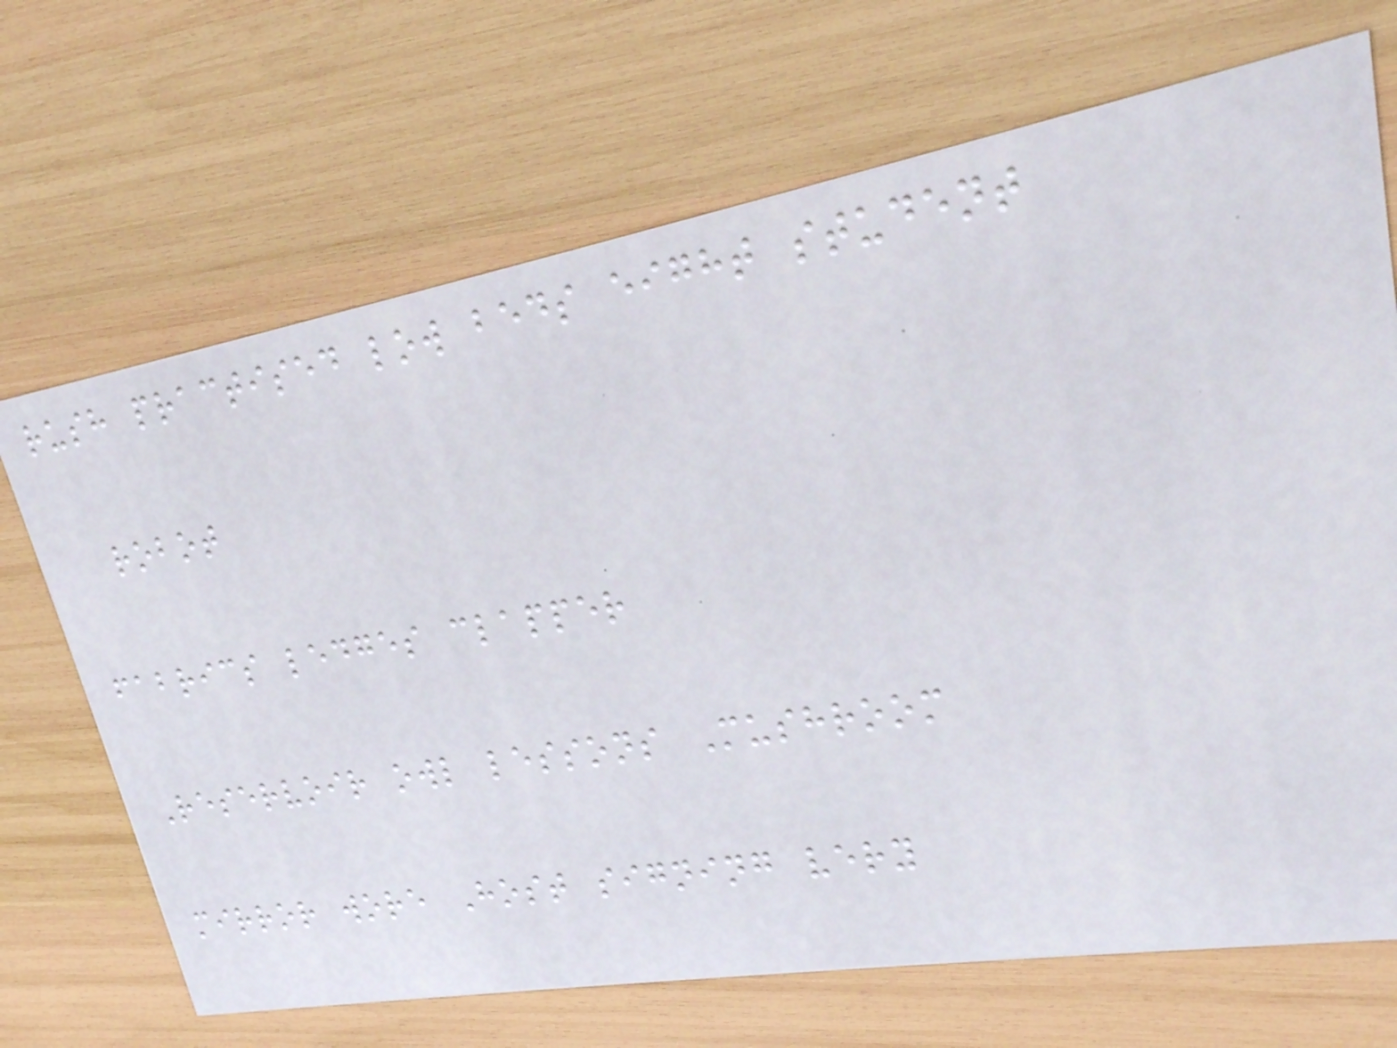rush practised low beds eight student
robot
fabrics ledges clapper
Reservoir owl lessons Mushroom
mirror wore Host signing very
